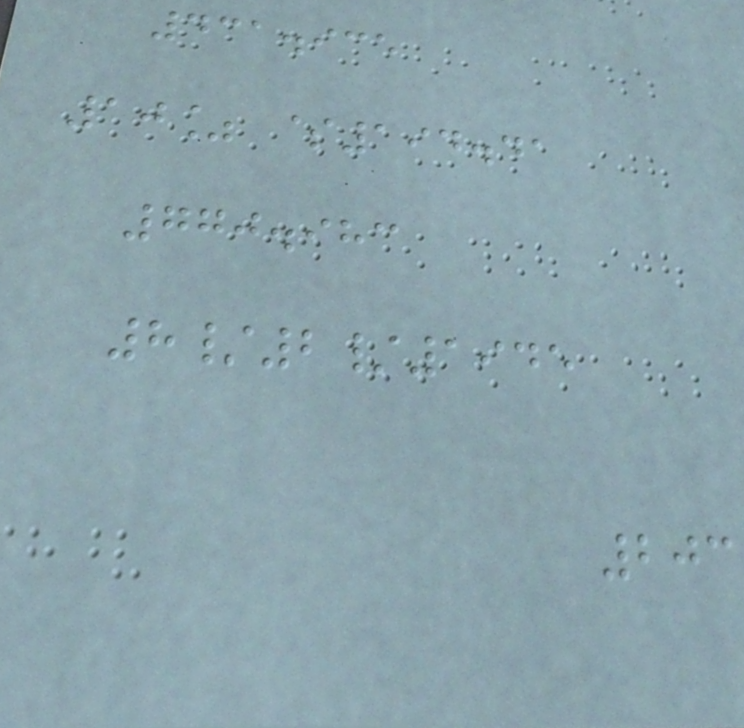431.935
10% $194.41
770.983
8/2/1945
203
